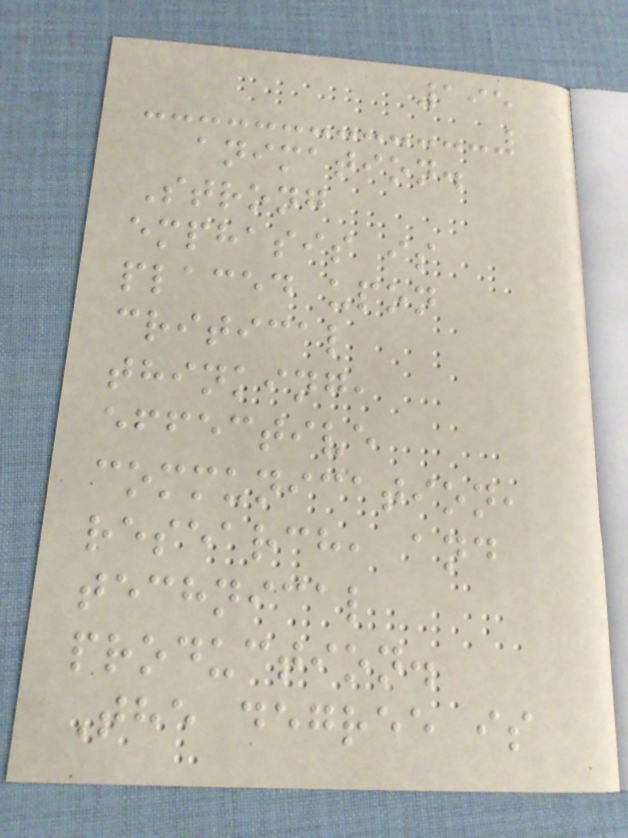195
animation.
Strong
emphasis is
placed upon
critical
thinking,
effective
communication,
research, and
technical
production.
The degree is
